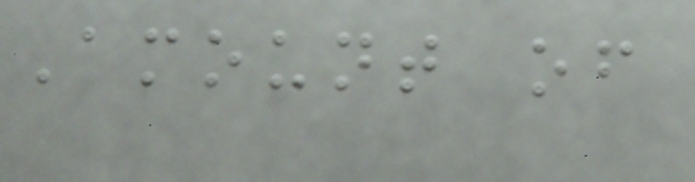Amount of
